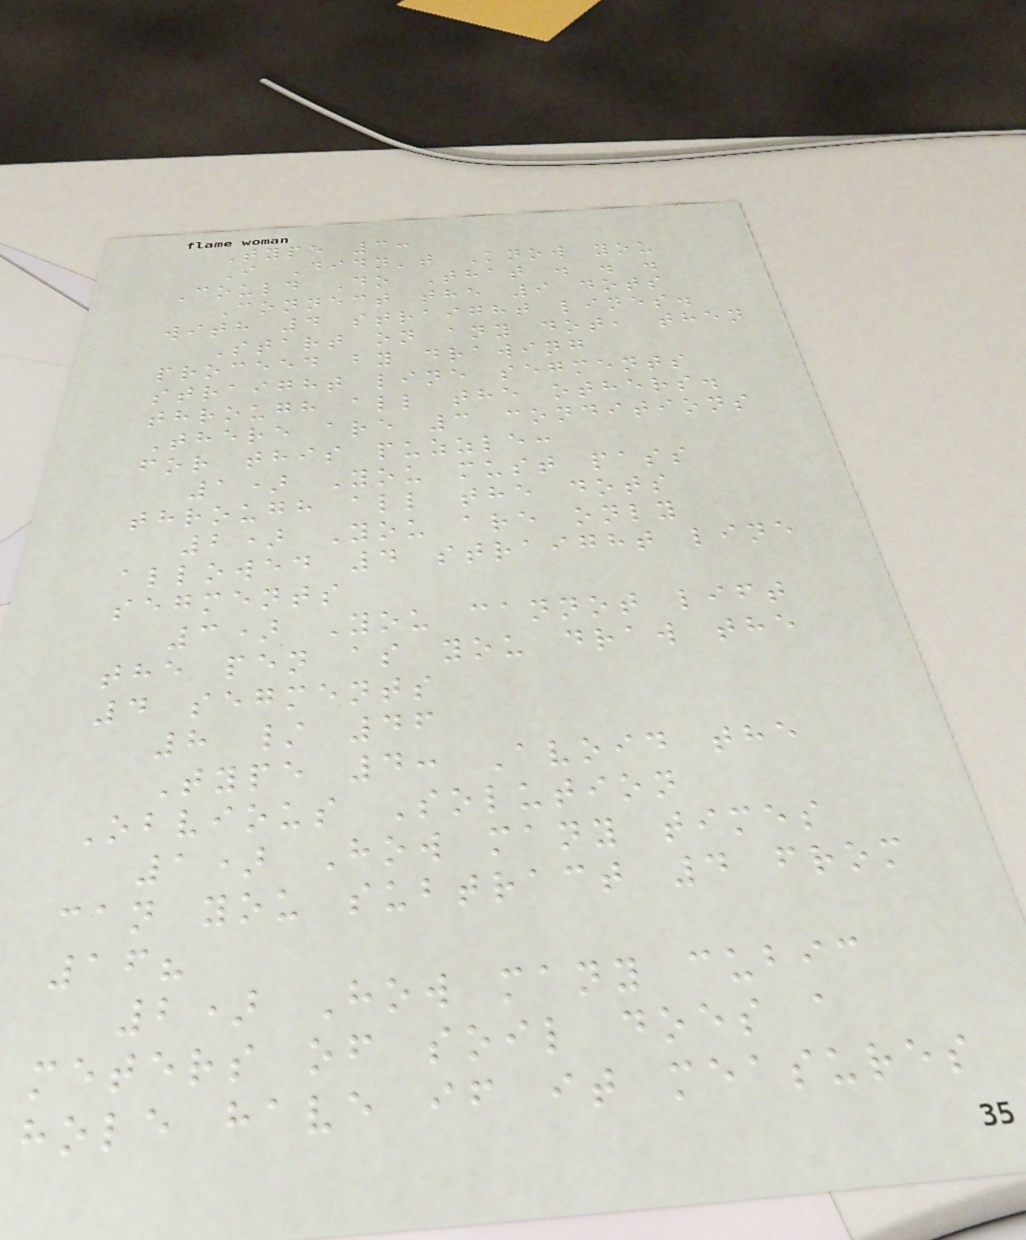Type 3:
I Didn't Know you
Could Do That . . .
Connect the 9 dots
with 4 straight lines.
Start on any dot, then
proceed by drawing
straight line segments
through all the others.
There are 3 conditions
for this puzzle:
1) You must pass
through all the dots
2) You are only
allowed 4 straight line
segments
3) You cannot lift
the pen as you draw the
4 segments
8 / 46
Type 4: Avoid the
Obvious Solution
1) How many times
can you subtract 4 from
16?
2) How many cubic
meters of soil does a
hole have if it measures
